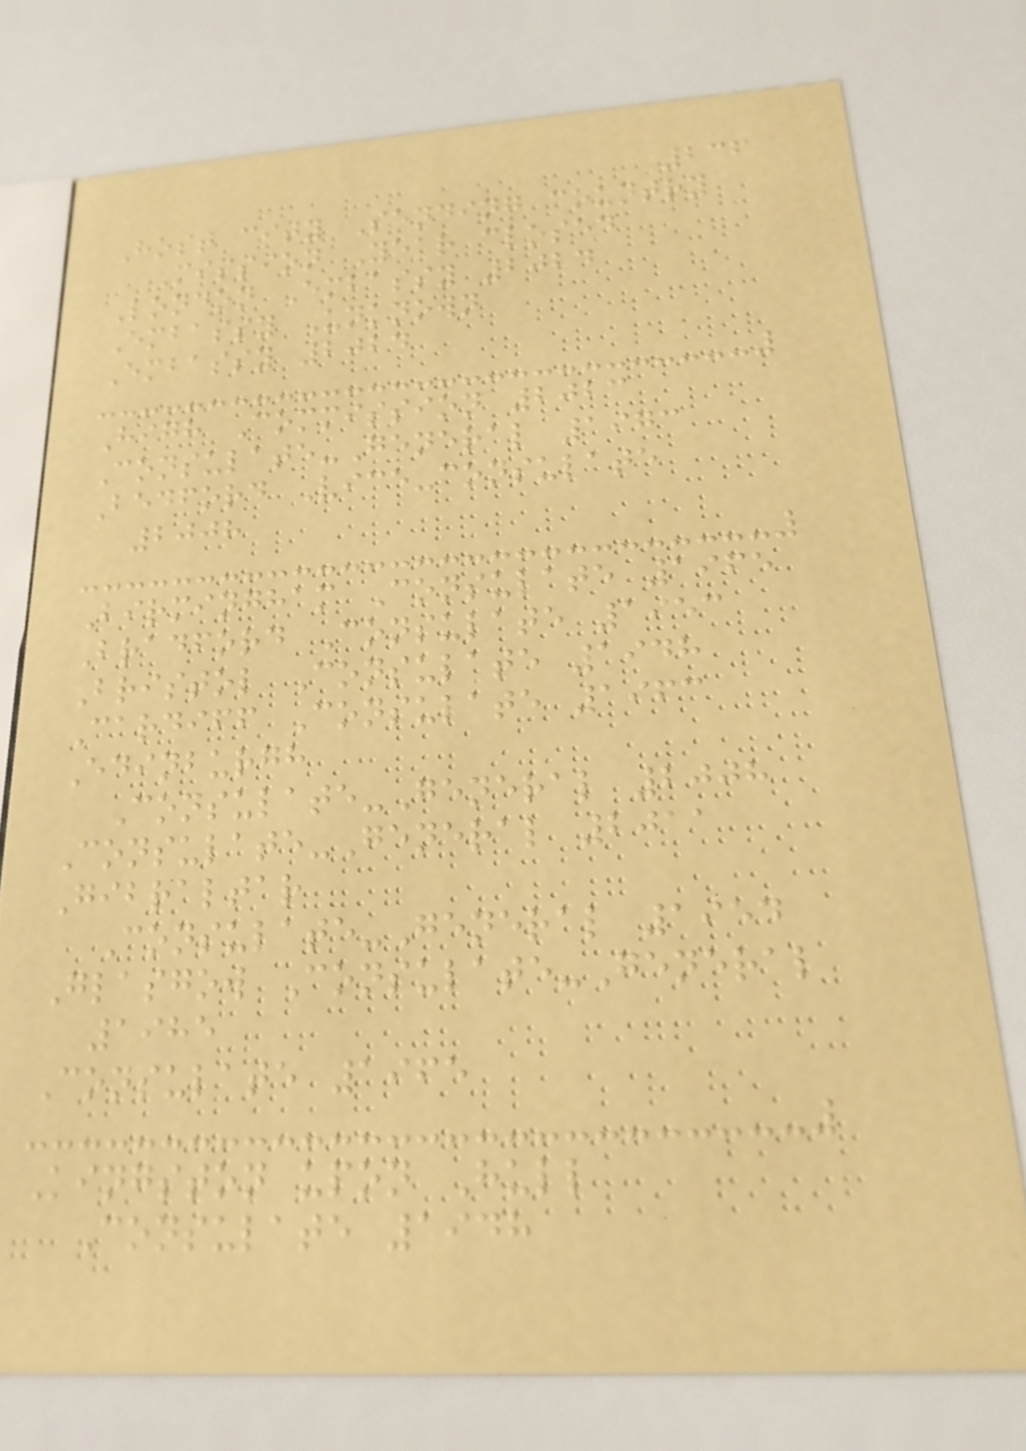236
Host city Sending country
Mission Year closed
London Embassy 2024
Embassy Unknown
Embassy 2024
High Commission 2023
Consulate-General 1973
Bedford Vice-consulate
2008
Birmingham Consulate 1965
Bradford Consulate 1953
Bristol Consulate 1948
Cardiff Consulate 1963
Edinburgh
Consulate-General 2008
Consulate-General 2011
Gibraltar
Consulate-General 1954
Glasgow Consulate-General
1985
Consulate 1965
Kingston upon Hull
Consulate 1948
